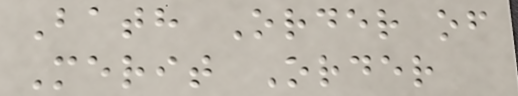Bath Order of
Merit Order
